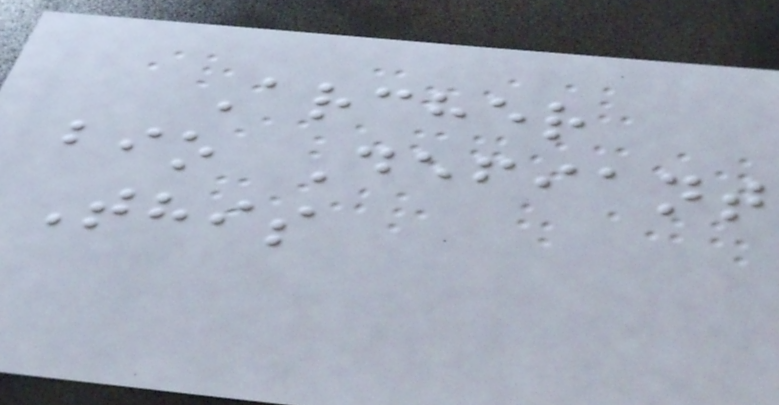Archer
bio Defiant
This
